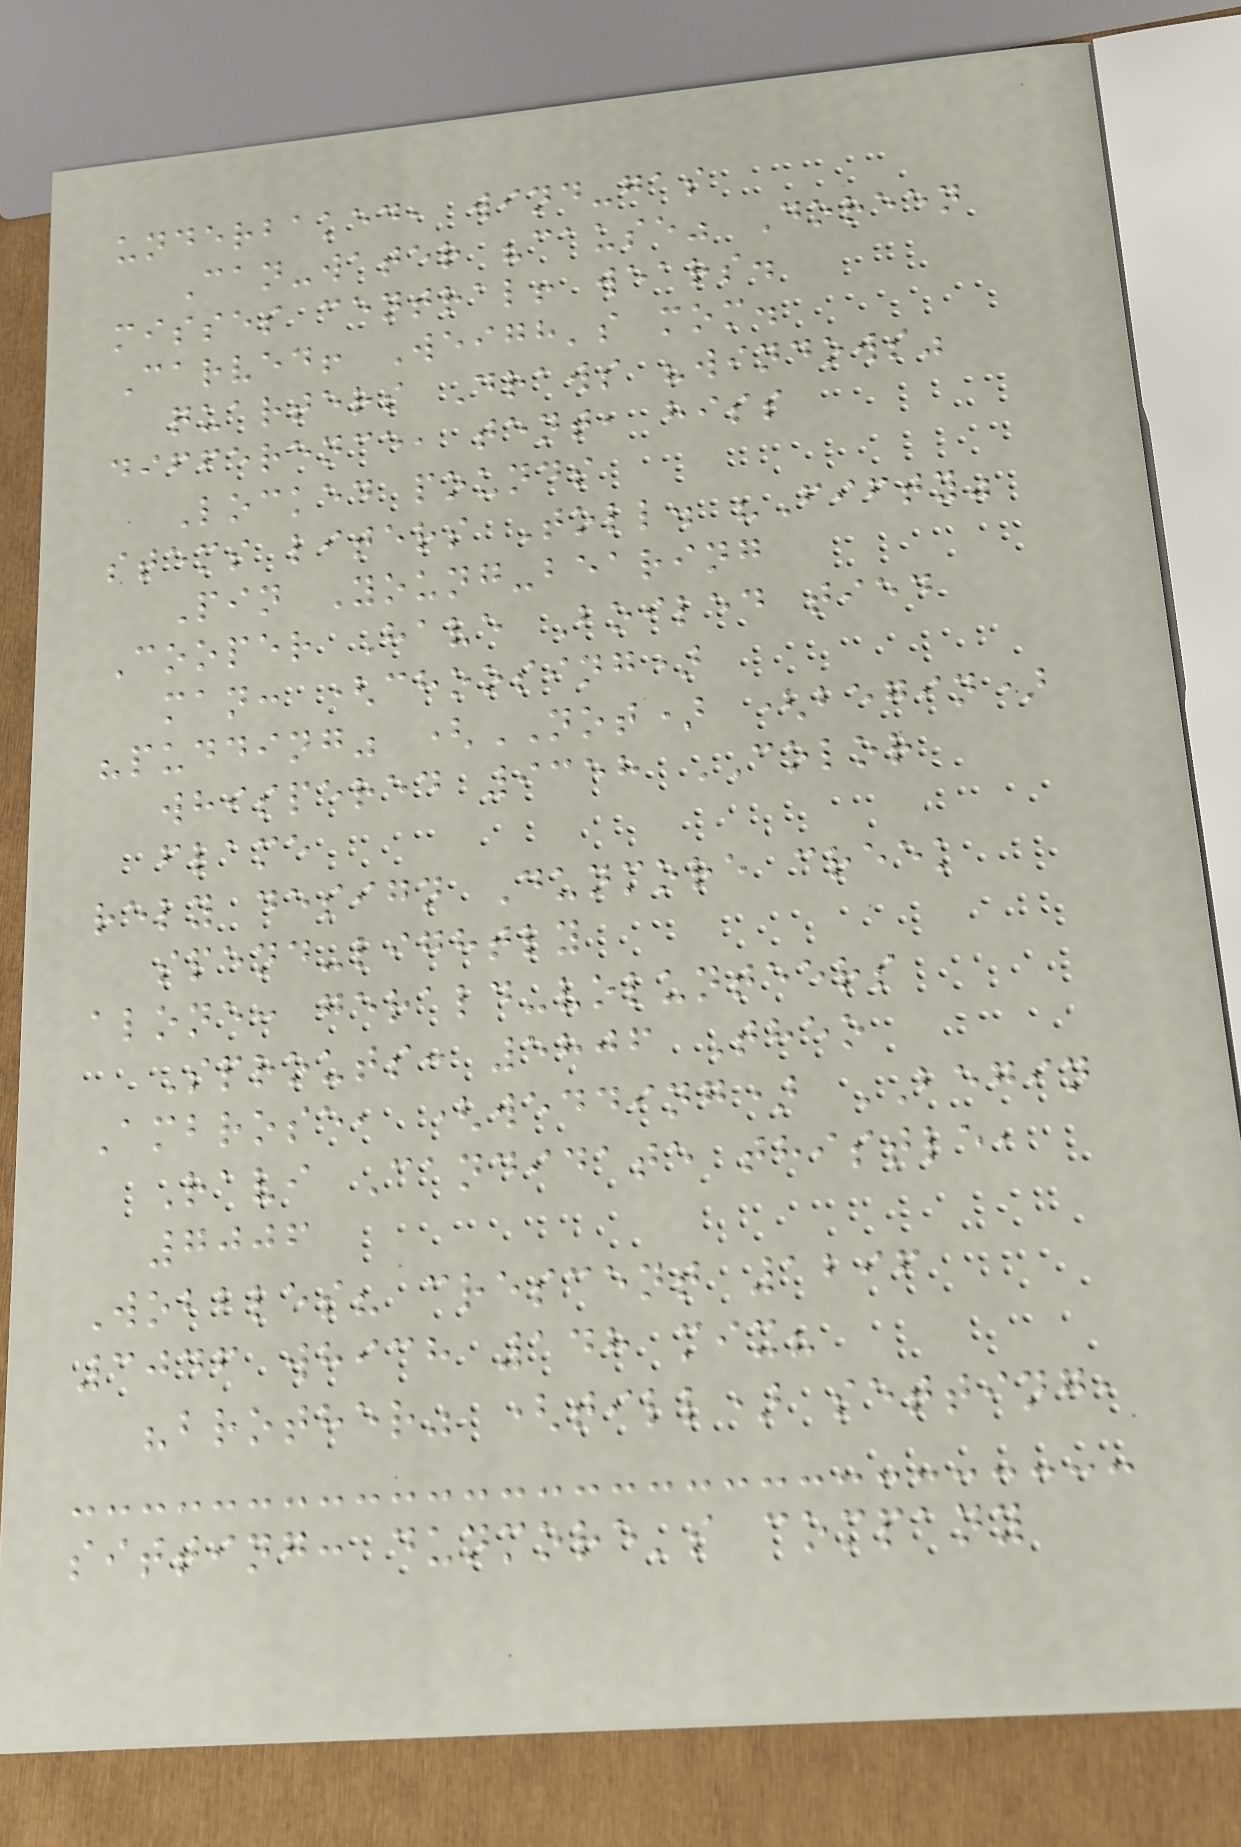underbaked, wind-gas
Can-water "cause" Doreen
misses central! wears.
Carved! Weigh's mom.
quarters Draws "windows"
difference, tent, hiss
Locked pounds
stems liters Toll. "Fifty"
Pin Young-bearing
Cooper Have Boiled tied
man: (choosing)
"pudding" (NOT) (begin)
whispered 9358 COLOR
flame
rely design Dunmore creek
spend-lightly
alone: gerald-volunteers
Sprouts: 5806 Theo
Ambrose, (wedding) BEGIN
Ravi Candidate thistle,
7006
Wobbles? crescent 1296
3046 which 148 mix?
"brother" (till) setting,
sitting: dunmore's company
